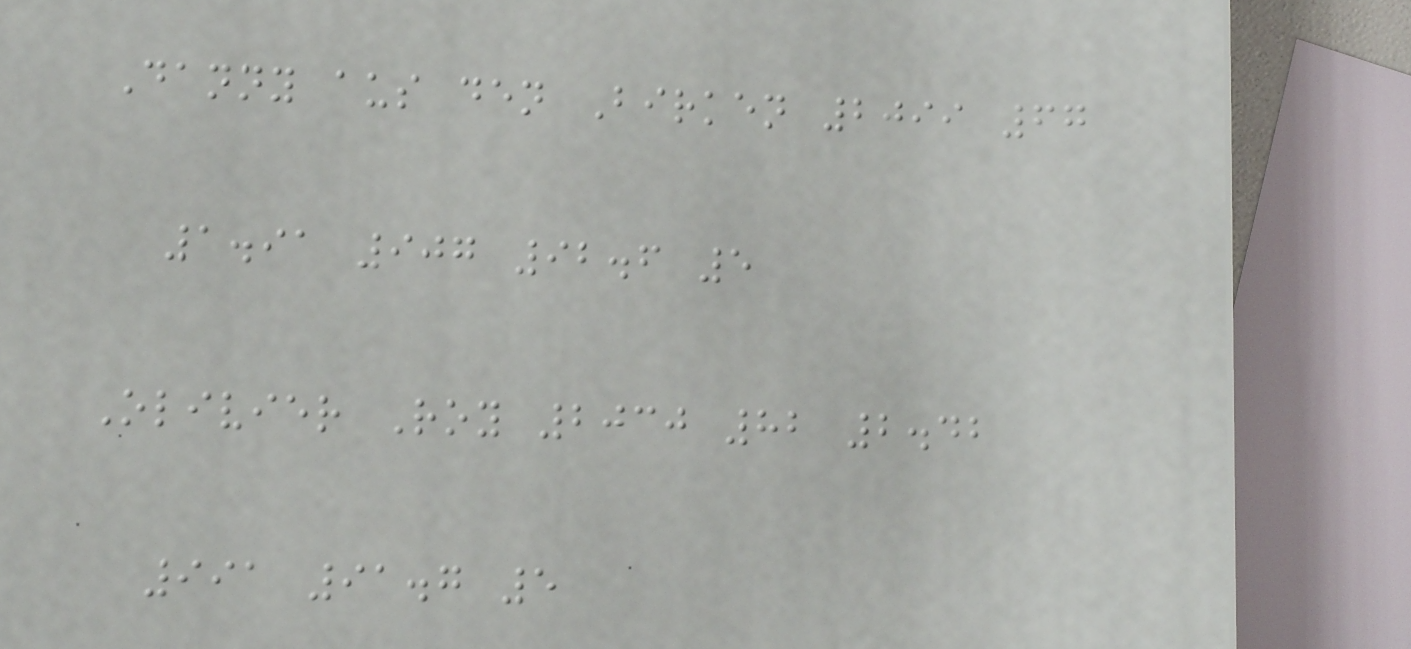Danny aus den Birken 2099 67
1.91 907 92.6 5
Olivier Roy 2030 82 2.42
991 91.7 5
